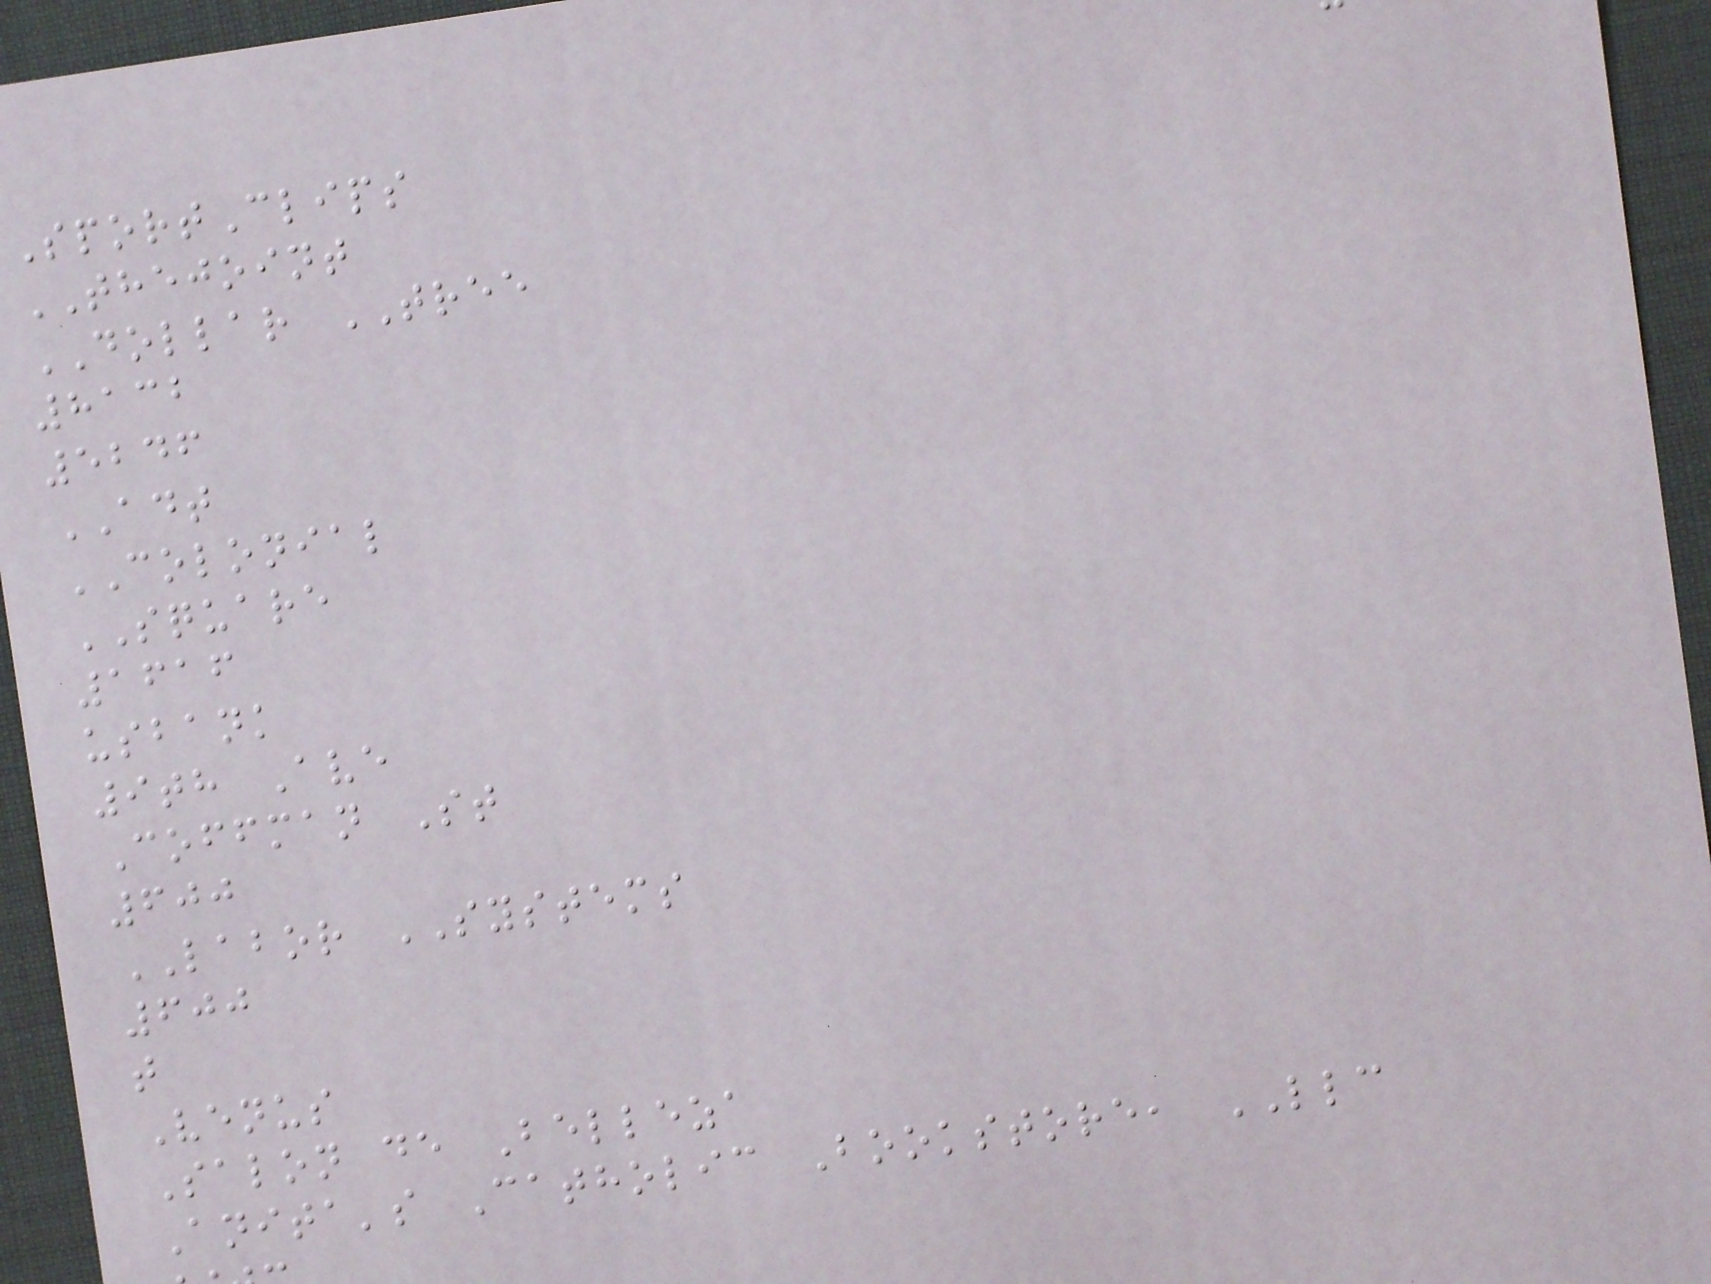SportClips
THEJOINT
DOLLAR TREE
8132
5246
ADT
COLONIAL
SQUARE
1616
usbank
9th Ave
Coffman St
600
LABOR SYSTEMS
600
t
Venus
Salon de Belleza
Anita's Catholic Bookstore, LLC
